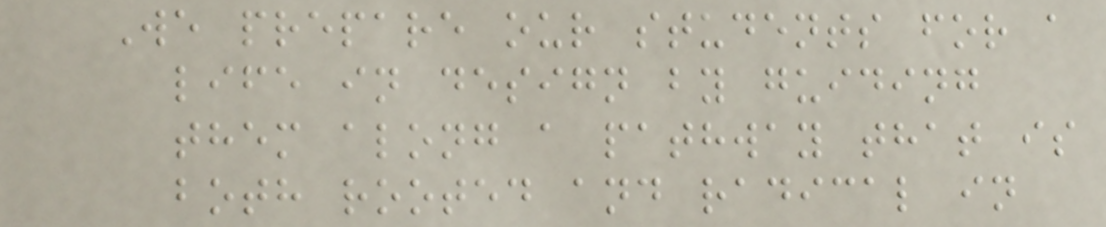We prepare our students for a
life in design by guiding
them along a pathway that is
both rooted and radical in
